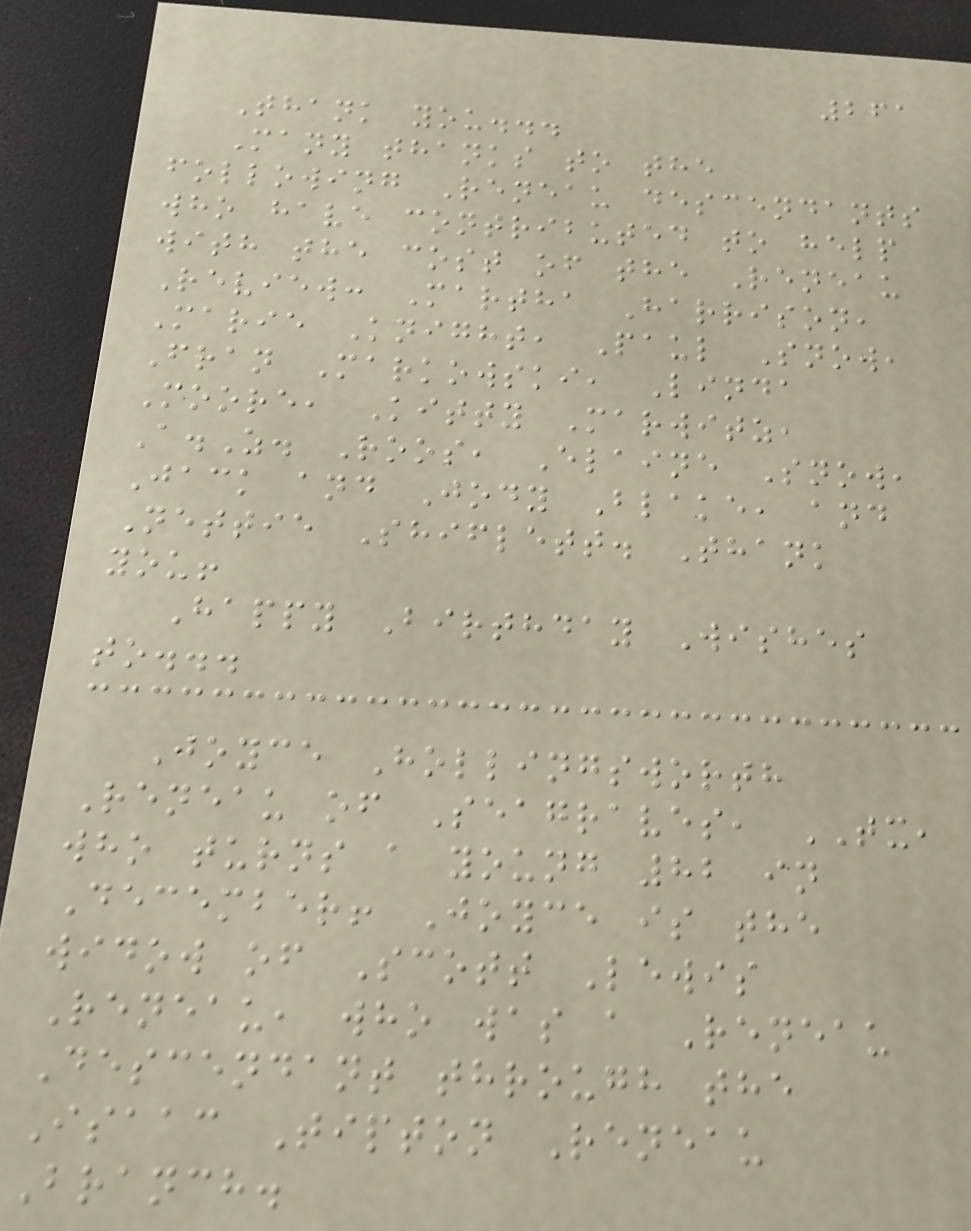261
Thank you...
Many thanks to the
following Reneau descendants
who have contributed to help
with the cost of the Reneau
Review: Martha Harrison,
Marie Knight, Paul Snow,
Fran Markowski, Linda
Moore, Kitty Marwitz,
A.Z. Roos, Elaine Snow,
Jack and Jody Blake, and
Nettie Shiflett. Thank
you!
Happy Birthday Wishes
to...
Joyce Hollingsworth
Reneau of Seagraves, TX,
who turns a young 82 in
December! Joyce is the
widow of Scott Lewis
Reneau, who was a Reneau
Descendant through the
Isaac Tipton Reneau
Branch.
